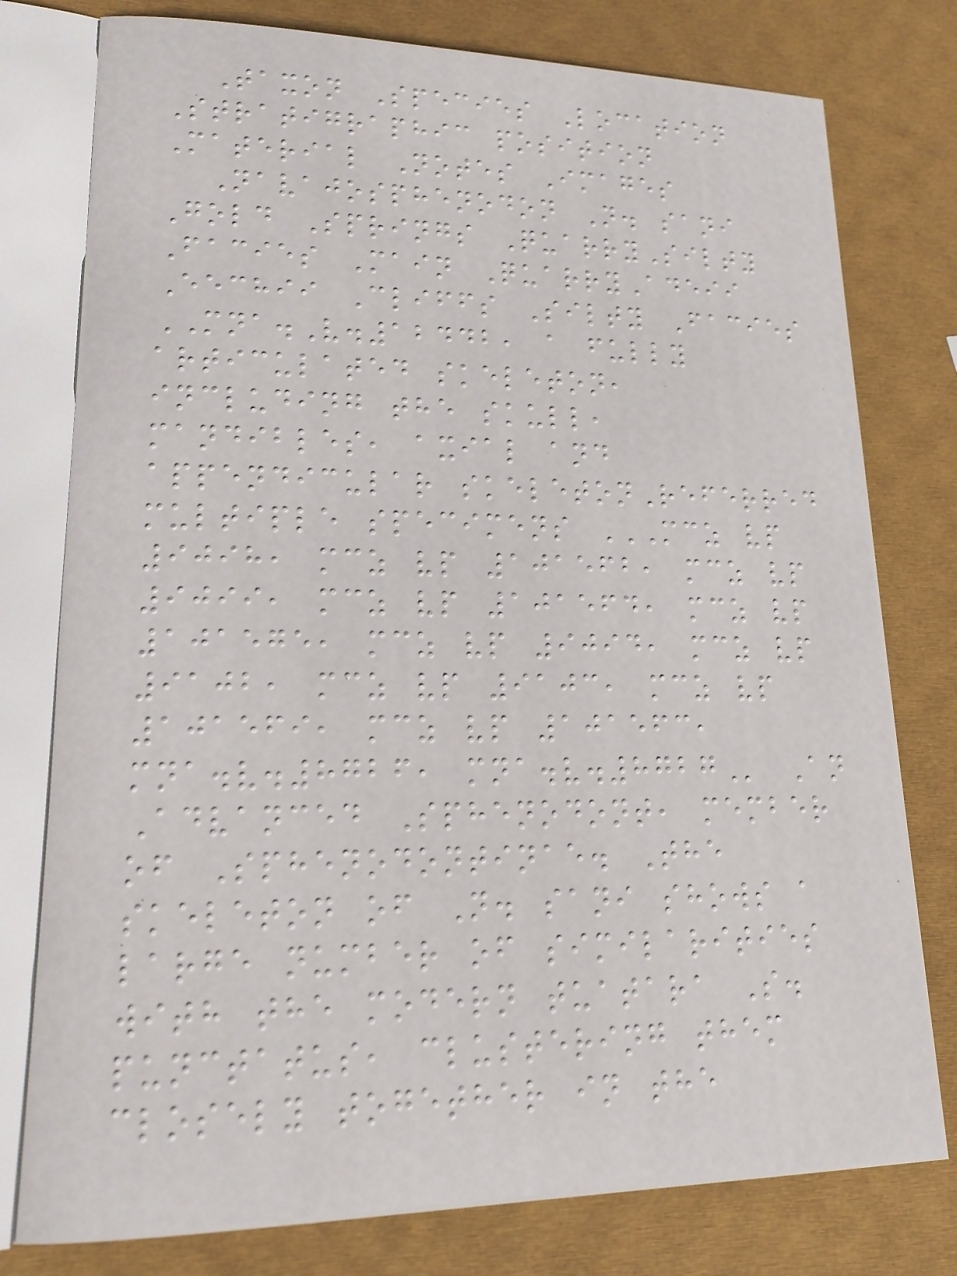Taxon Species Location
Stratigraphic position
Material Notes Images
Navajosphenodon N. sani
Gold Springs QuarrySilty
Facies Main QuarryAdeii
Eechii Cliffs Silty Facies
MNA.V.12442, a fully
articulated skeleton,
including the skull,
mandibles, axial and
appendicular skeletonReferred
multiple specimens MCZ VP
9098, MCZ VP 101562, MCZ VP
9099, MCZ VP 101564, MCZ VP
101575, MCZ VP 9094, MCZ VP
9102, MCZ VP 9103, MCZ VP
101569, MCZ VP 101563,
MNA.V.8726, MNA.V.8727 An
Advanced Sphenodont, member
of Sphenodontinae. The
skeleton of N. sani shows a
large number of similarities
with the modern tuatara S.
punctatus, clustering them
closely together in the
